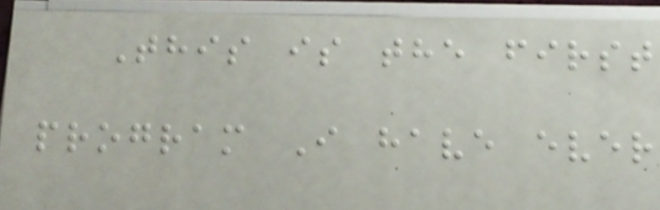This is the first
program I have ever
